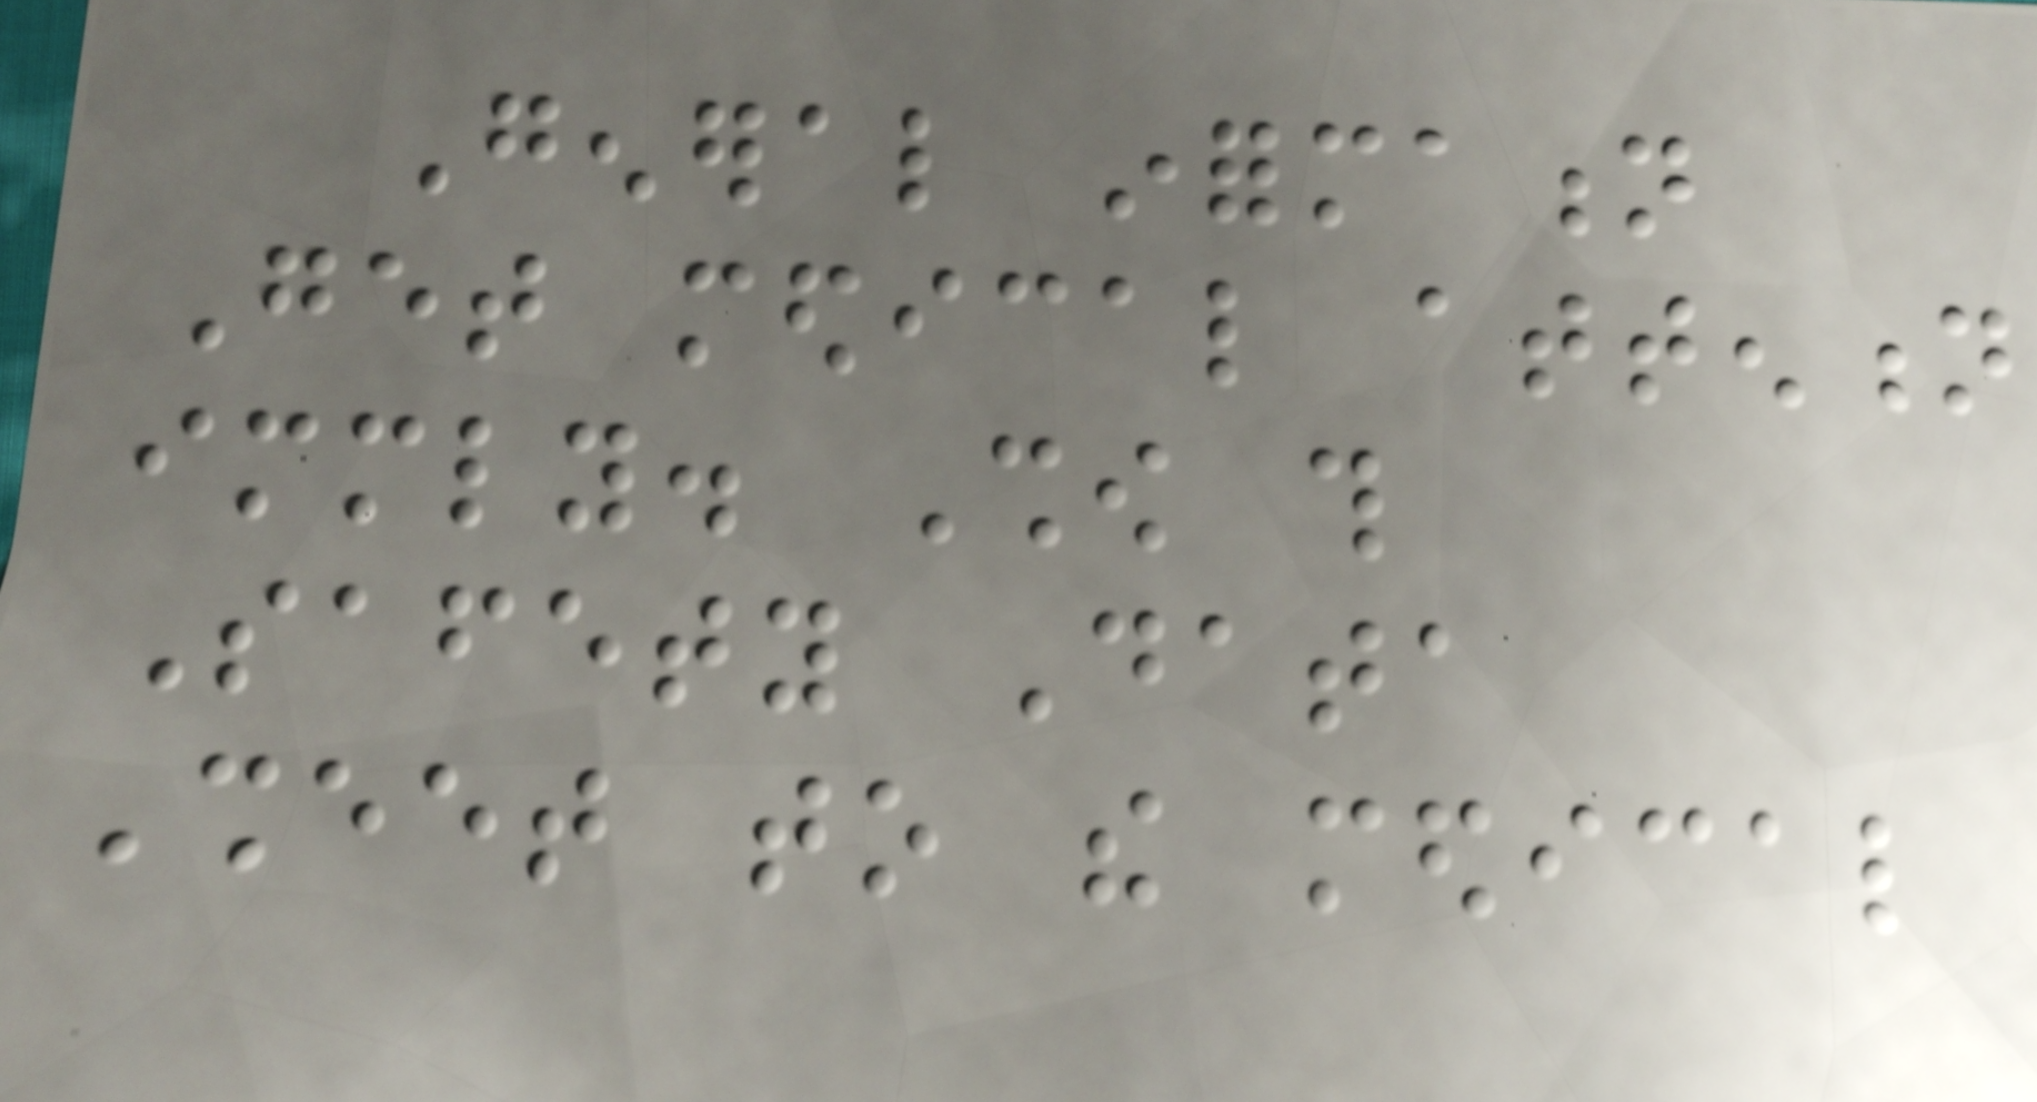General information
Get medical attention
immediately. Show this
Safety Data
Sheet to the medical
